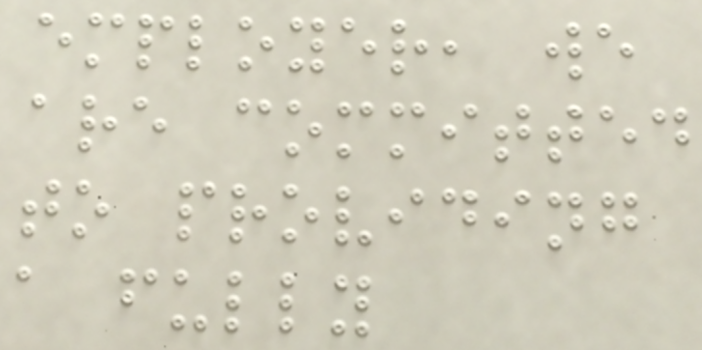employer, we
are committed
to providing
a fully
